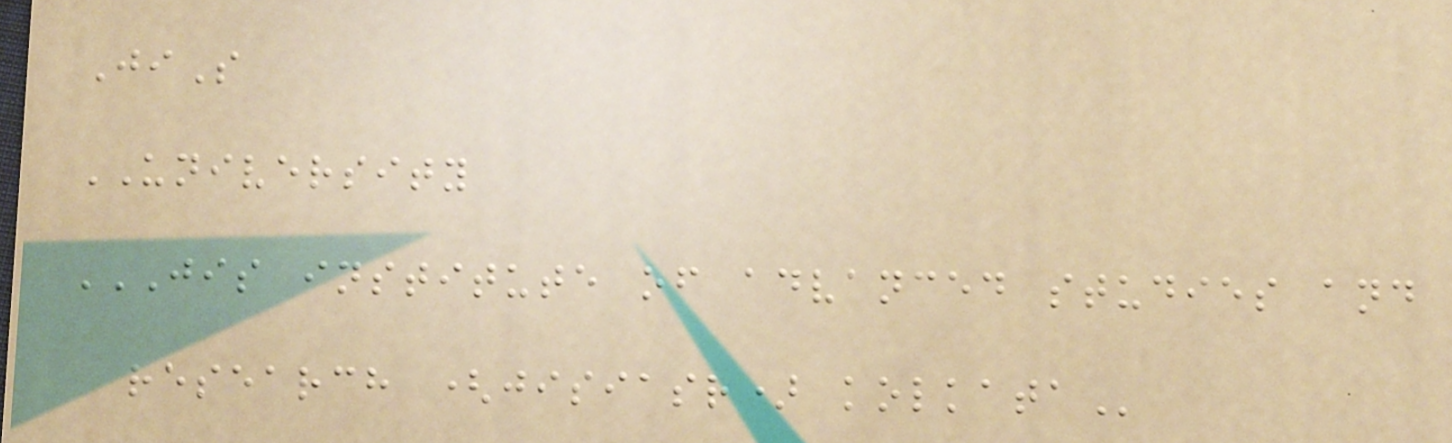JiS
UNIVERSITY
JIS INSTITUTE OF ADVANCED STUDIES AND
RESEARCH (JISIASR) KOLKATA
